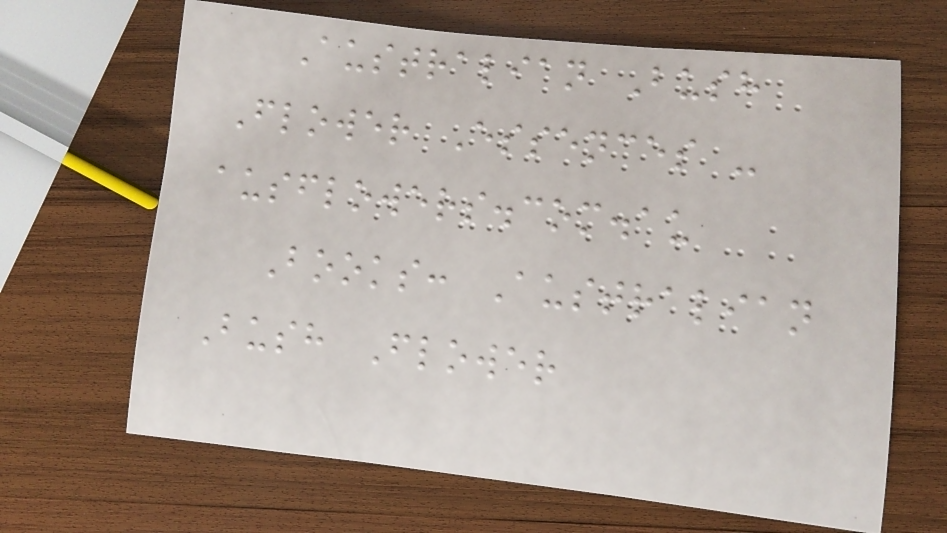Australian Bush
Flower Essences -
ausflowers.com.au
Books: Australian
Bush Flower
